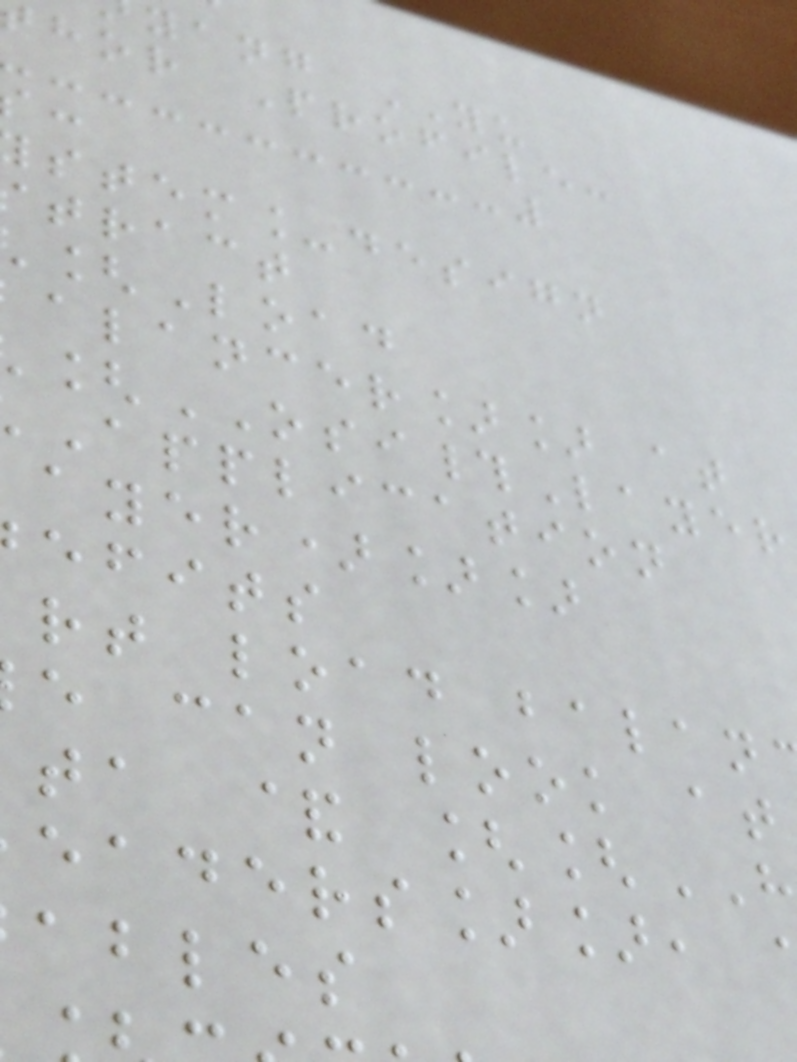yang YU
hor Profile:
stem_design
tract
[Load
alancer]] at
[OSI#Layer
Application
ayer)]]
efits
rt load balan
e can look at
ta & [[
eaders]],
ables
